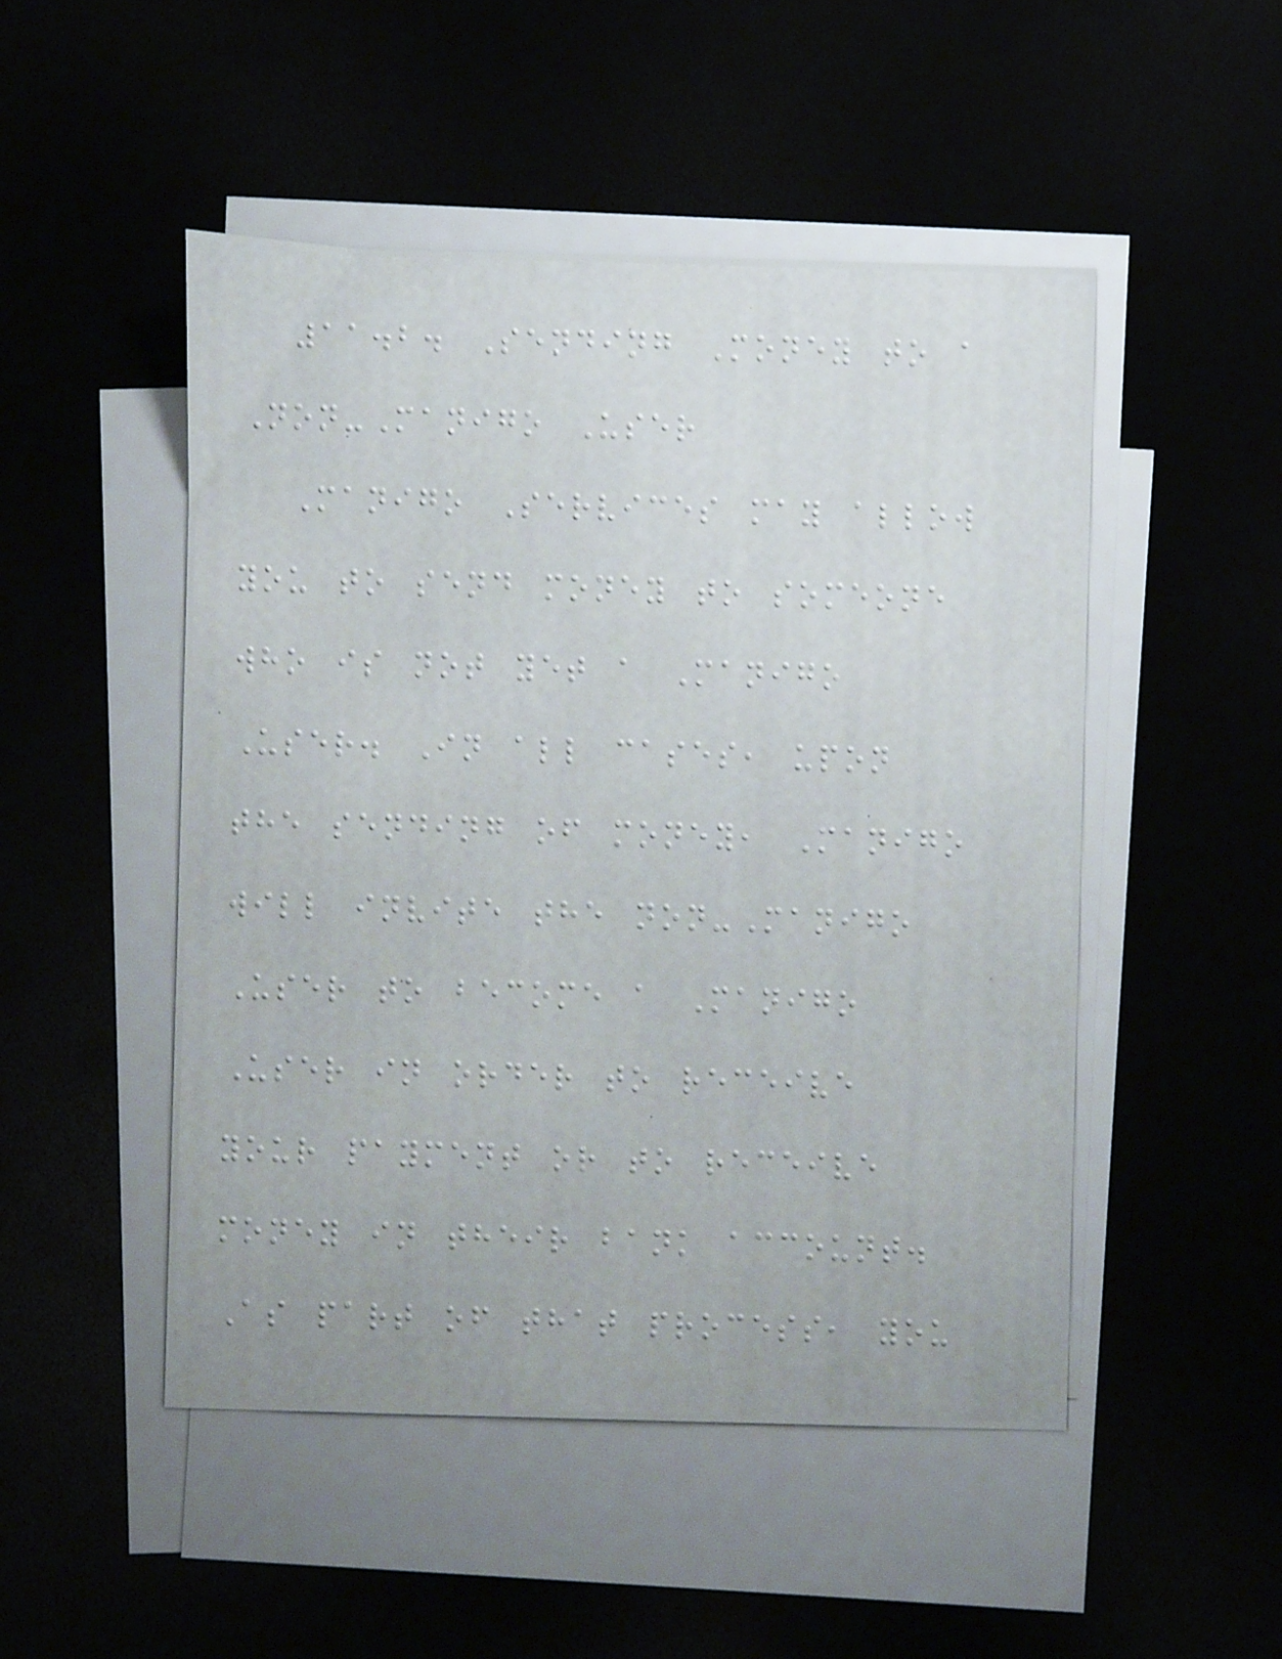11.2. Sending Money to a
Non-Manigo User
Manigo Services may allow
you to send money to someone
who is not yet a Manigo
User. In all cases, upon
the sending of money, Manigo
will invite the non-Manigo
User to become a Manigo
User in order to receive
your payment or to receive
money in their bank account.
As part of that process, you
